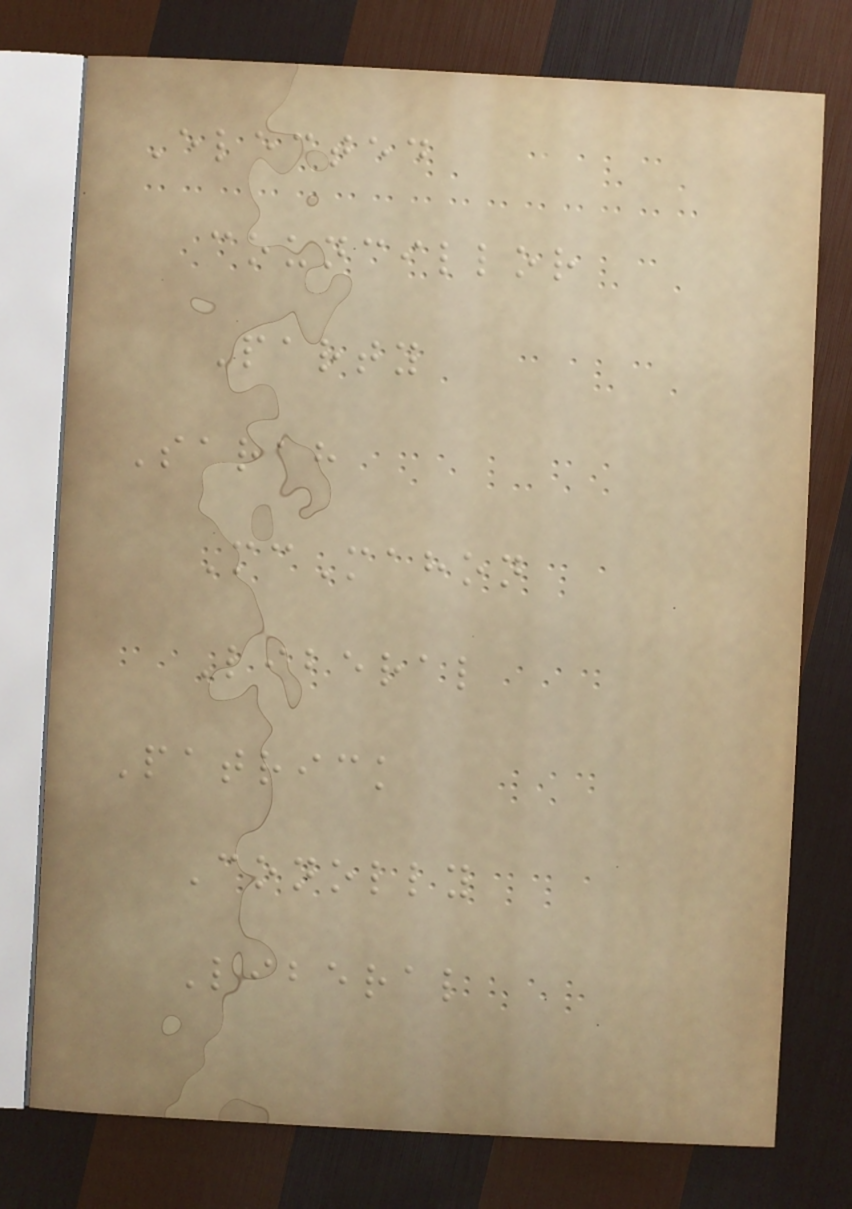Elected
councillor
Party
Sarah
McMahon
Liberal
Patrick
Conolly
Liberal
